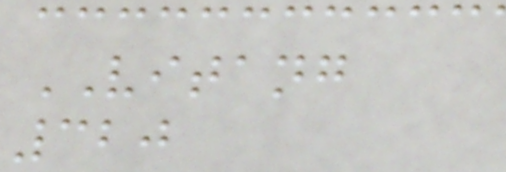VITANG
320
